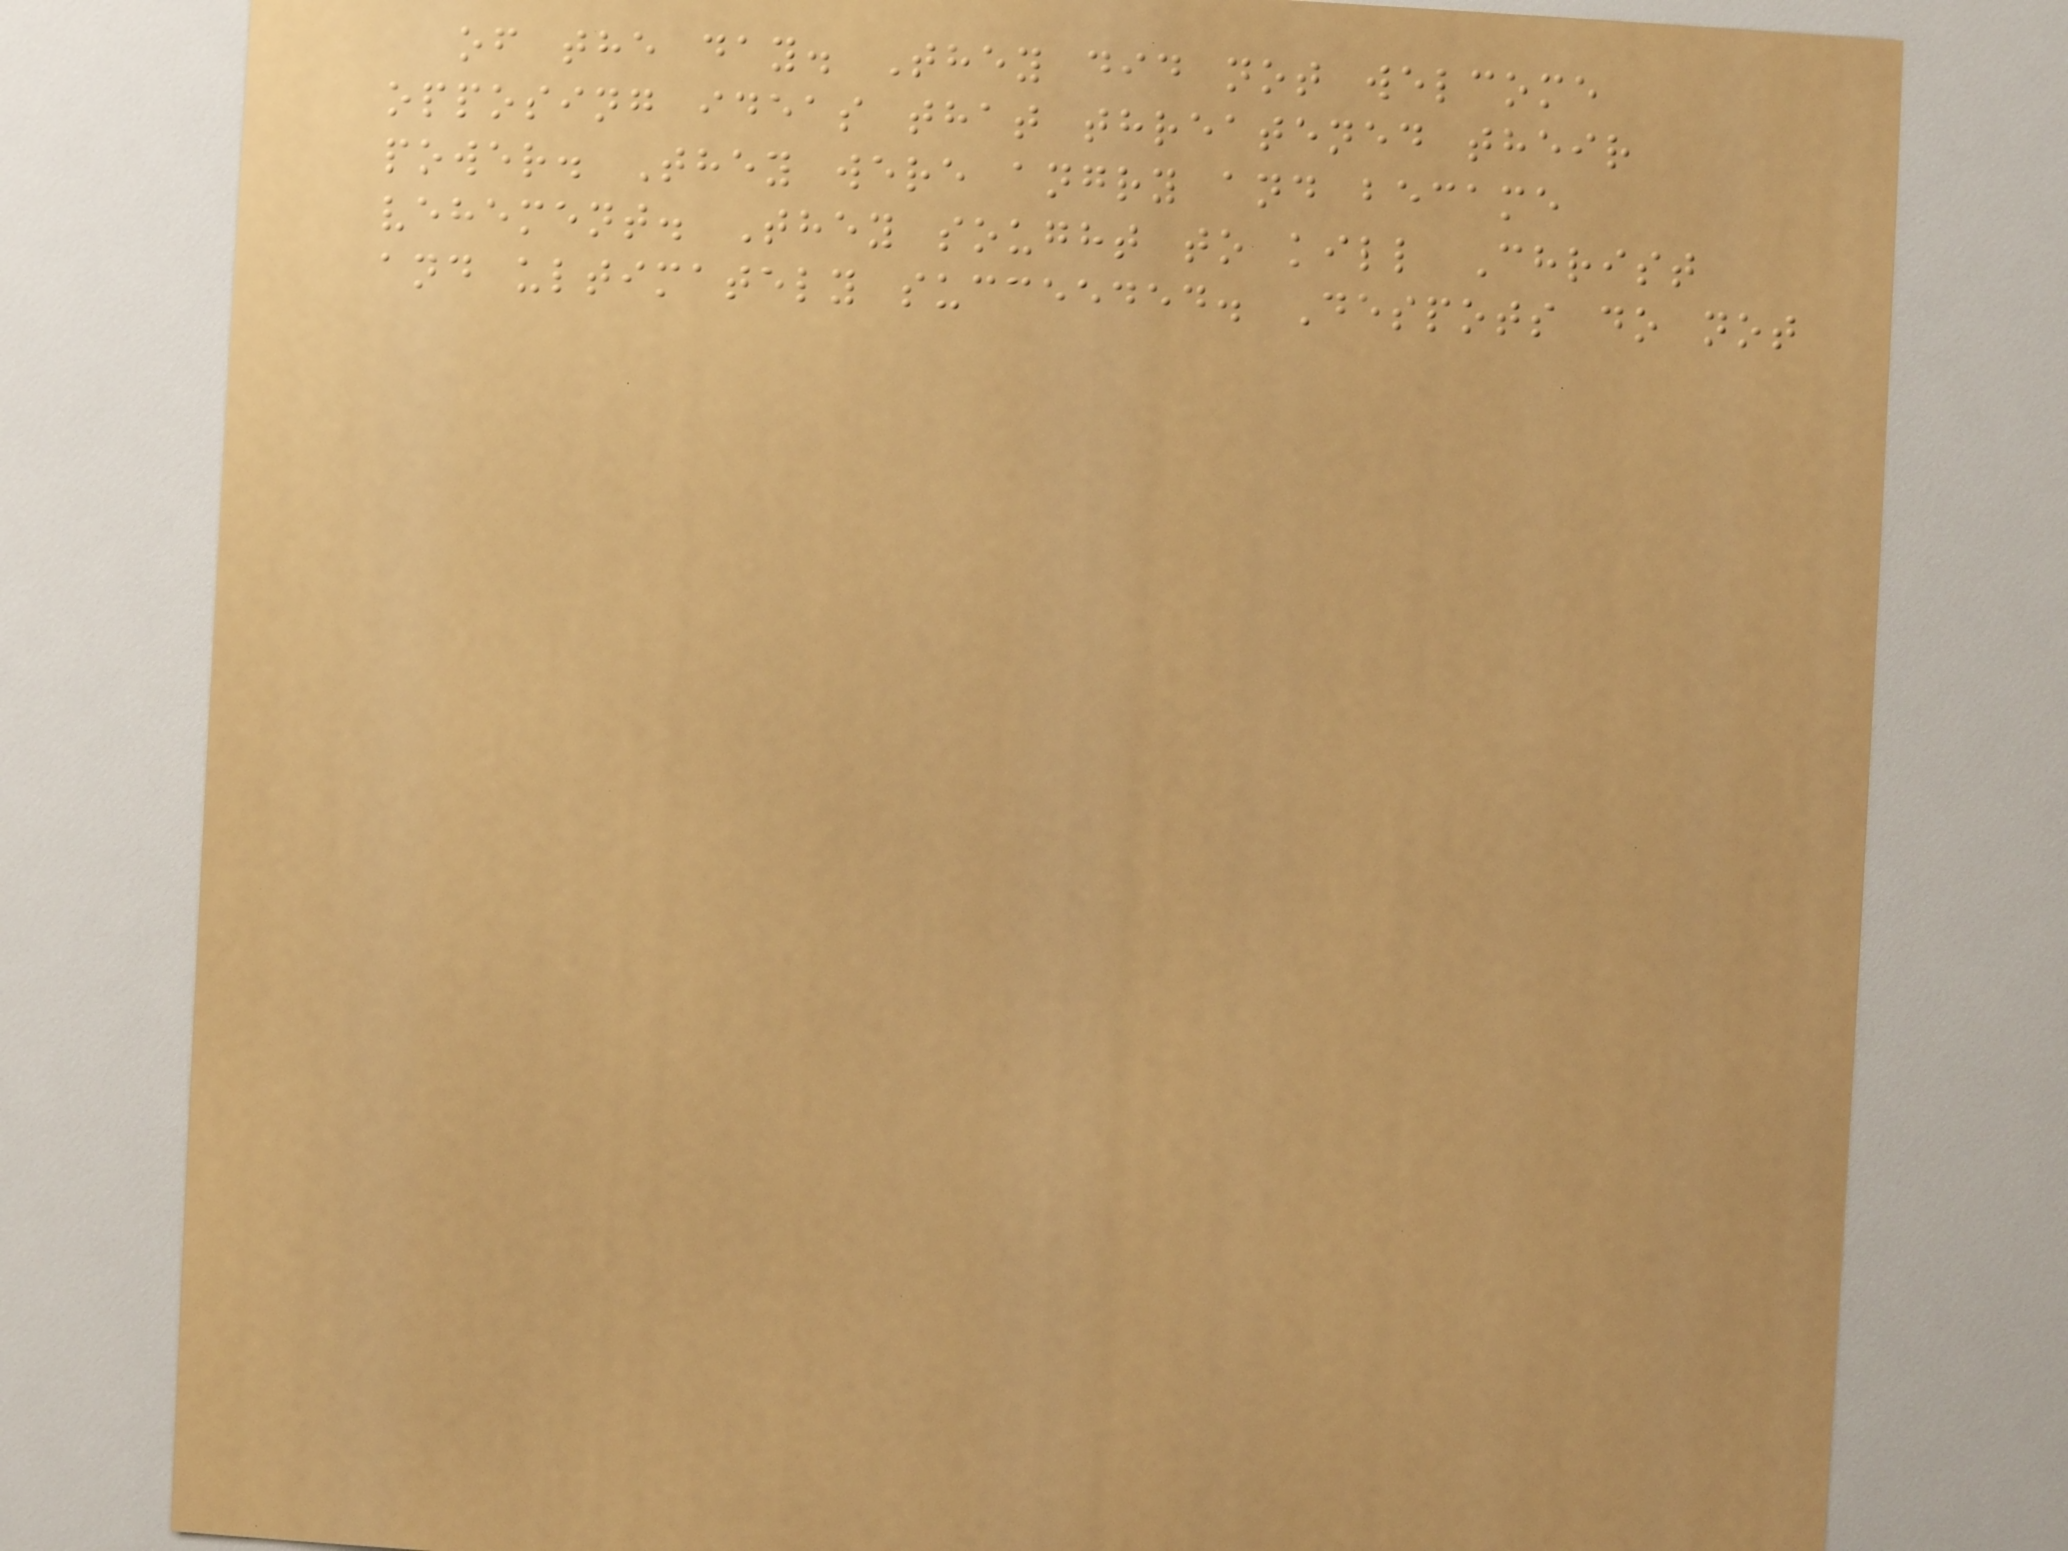of the day. They did not welcome
opposing ideas that threatened their
power. They were angry and became
vehement. They sought to kill Christ
and ultimately succeeded. Despots do not
